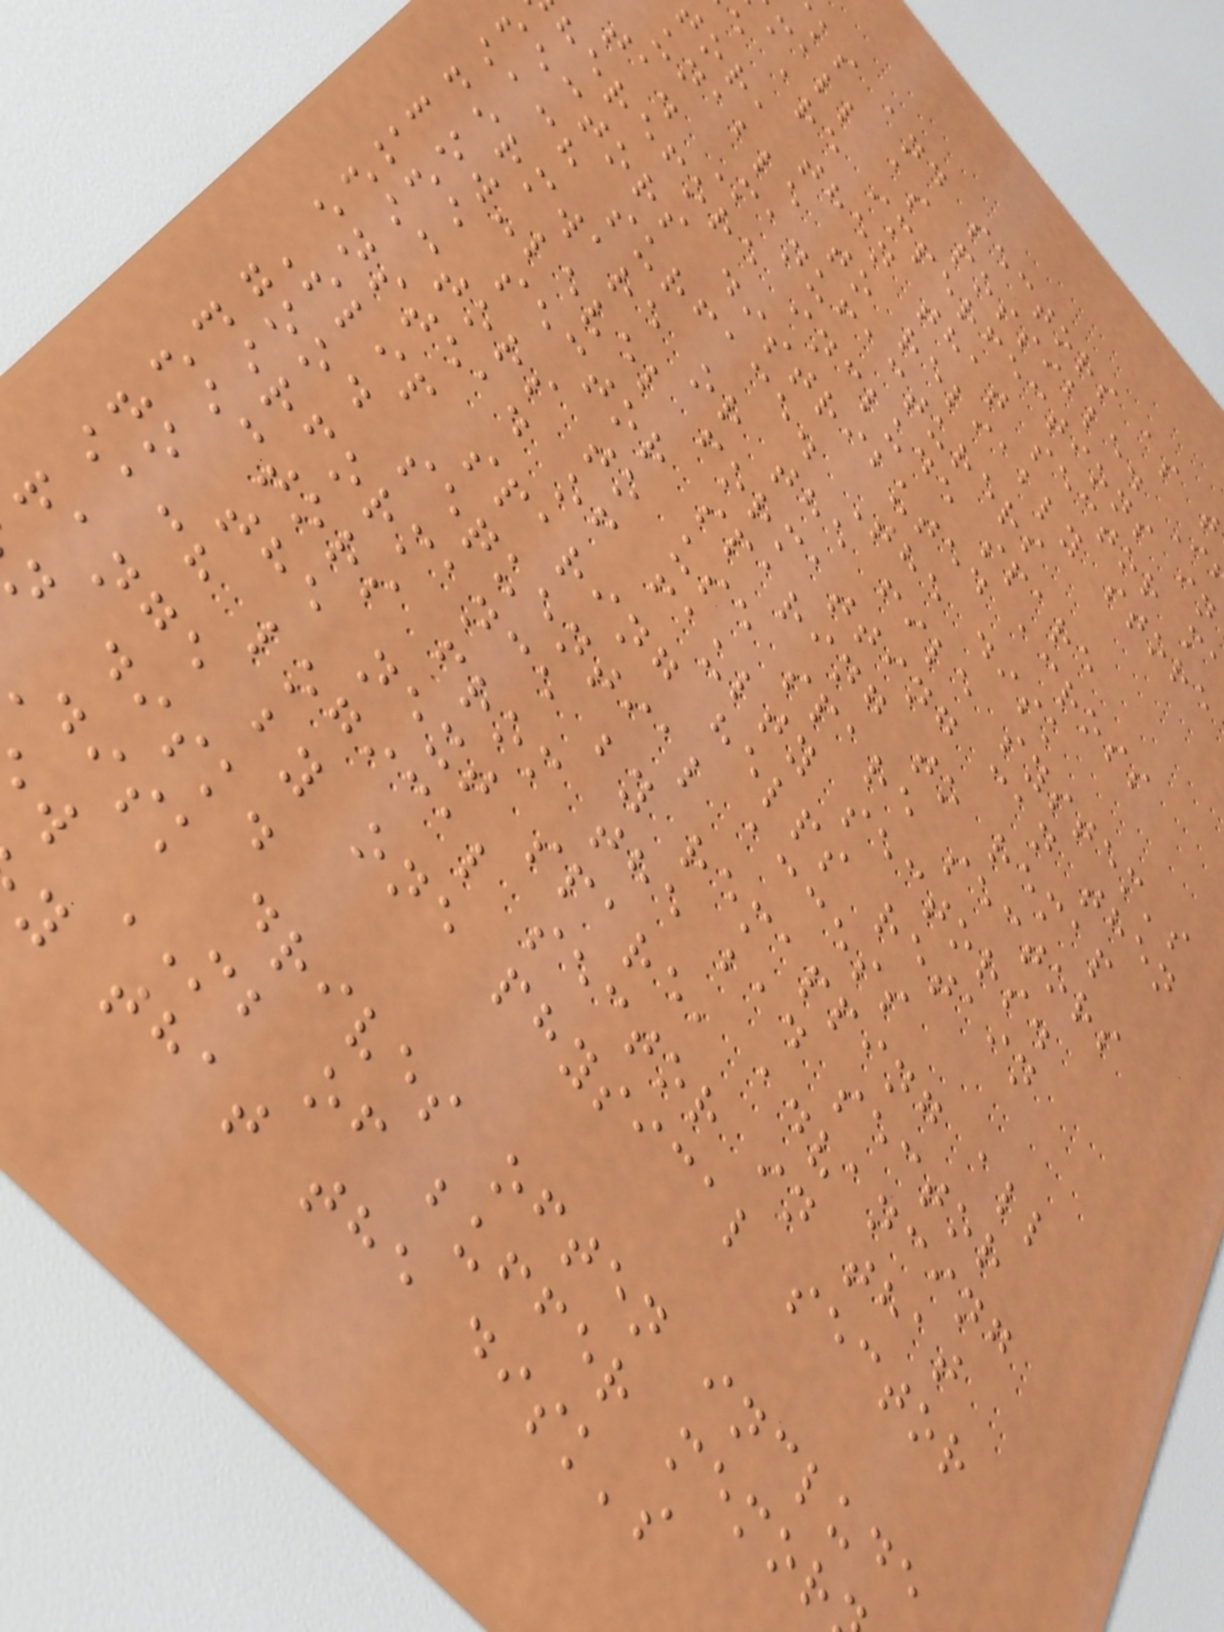ks and sectors as t
mall as possible. I
e are imperfections in
tor, then that sector m
unable to reliably store
ta. Manufacturers
herefore include spare
sectors distributed across
each surface. The disk
firmware or the file system's
low-level formatting can then
use sector sparing to remap
sectors to use spare sectors
instead of faulty sectors.
Slip sparing helps retain
good sequential access
performance by remapping all
sectors from the bad sector
to the next spare, advancing
each logical sector in that
range by one physical sector
n disk.
disk drives often include
w MB of buffer memor
y that the disk's
